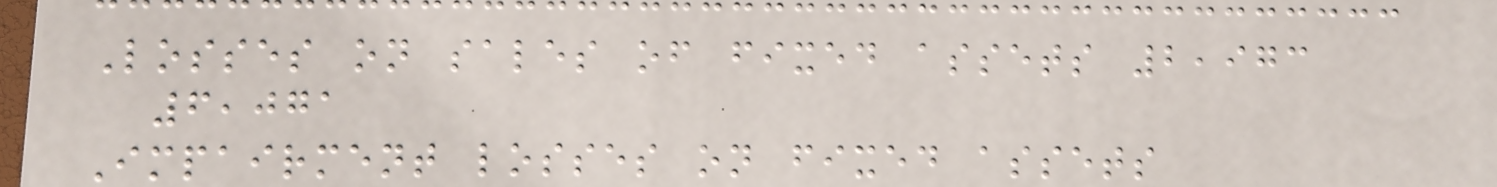Losses on sales of fixed assets 2,973
6,071
Impairment losses on fixed assets
